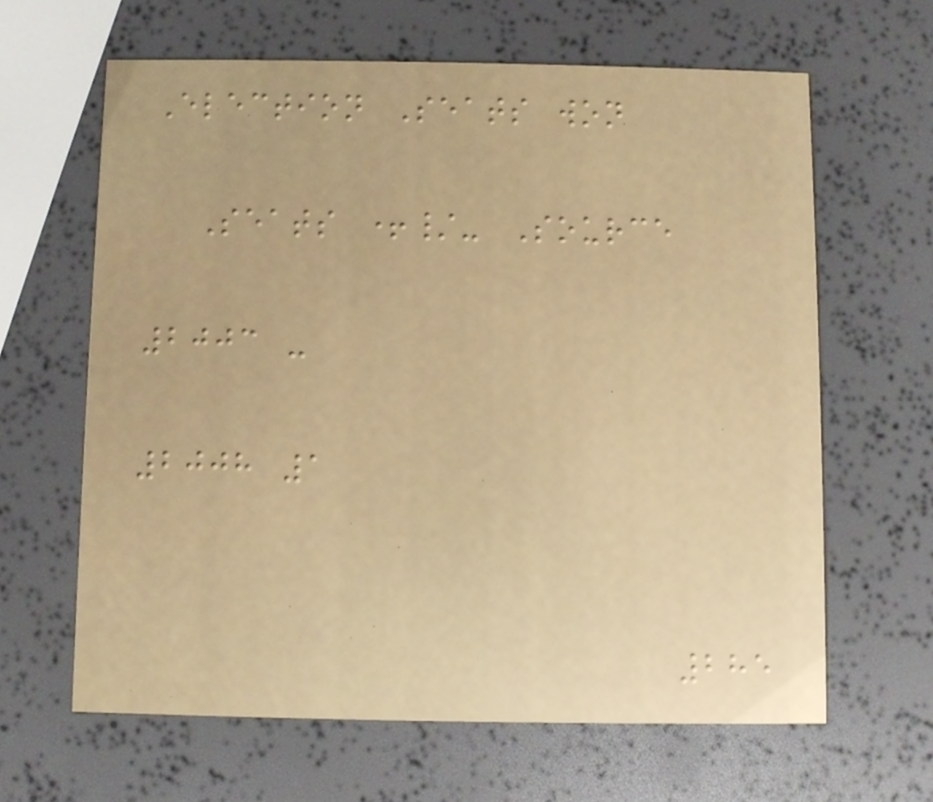Election Seats won
Seats +/- Source
2003 -
2008 1
285
